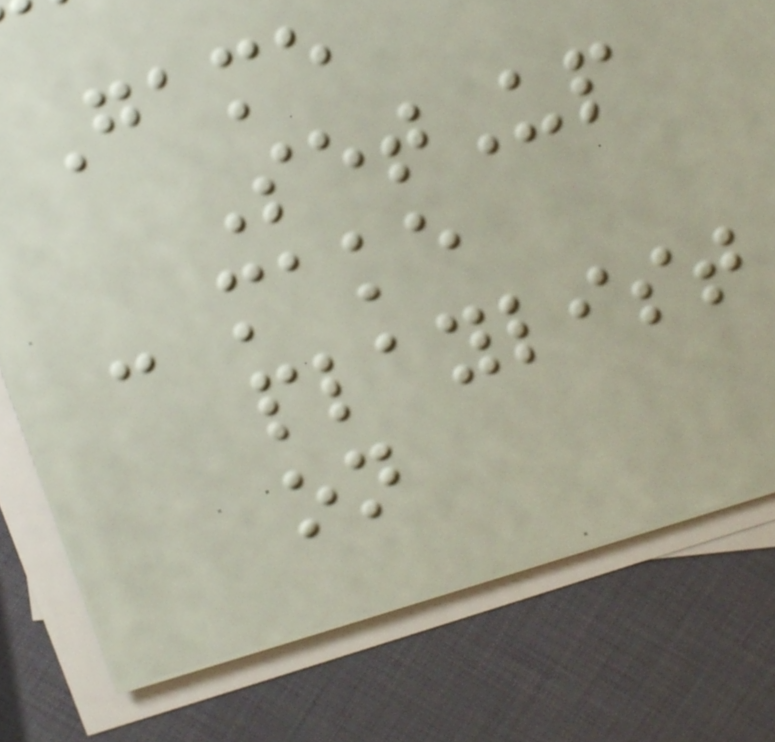Game
SetUp
- make
playlist
on
